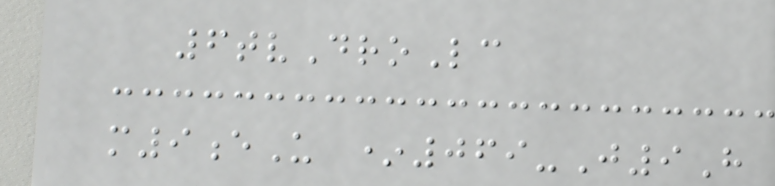6tvDroLc
m9eU *069-J9H
